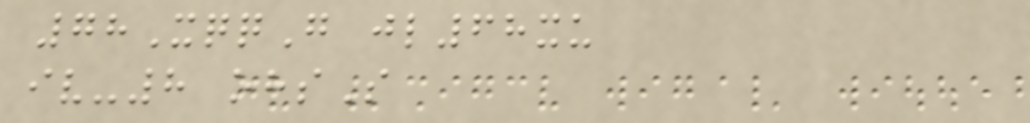78XqqG jl68xu
iv-8 ohsS
